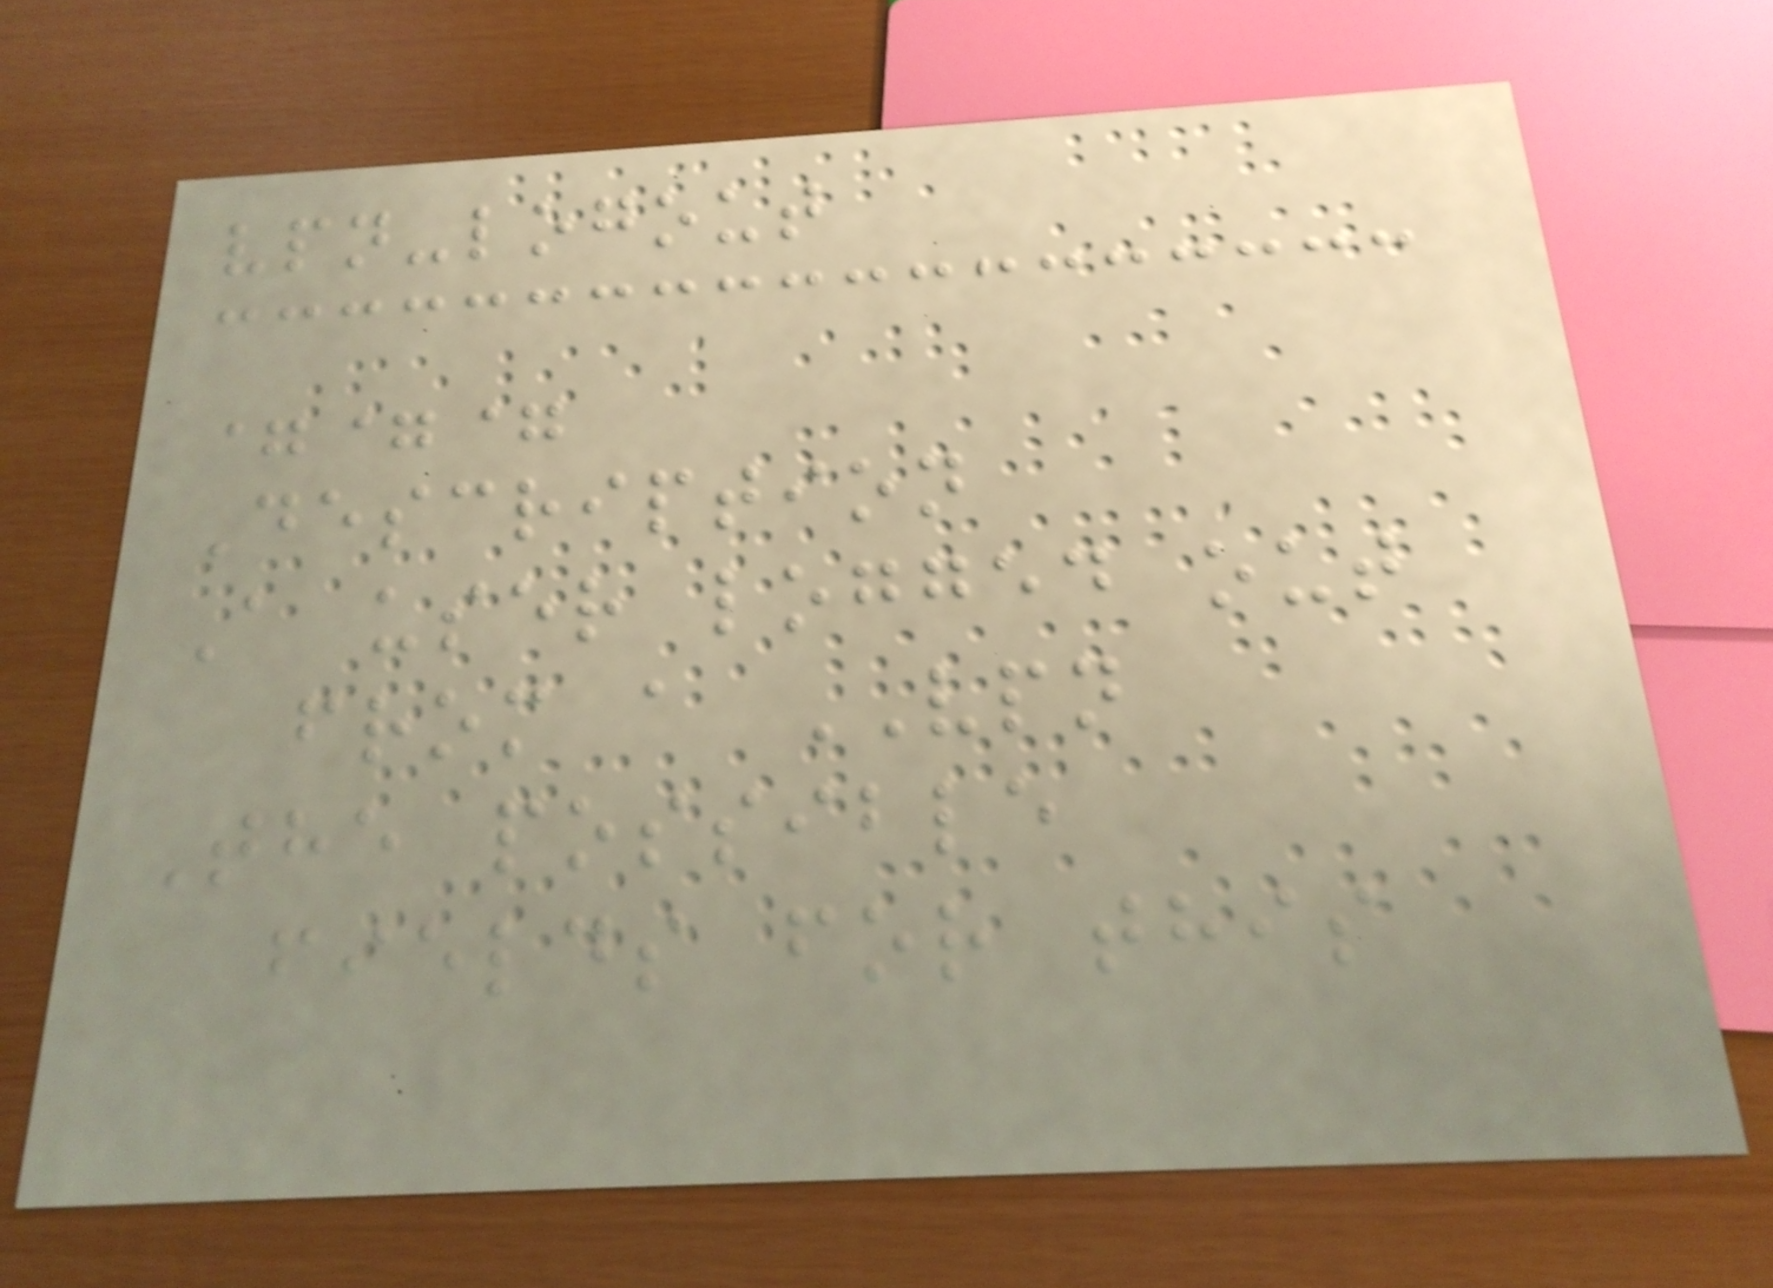vpn-logout
===
Description
A user logged out
from a VPN
The possible
fields for this
